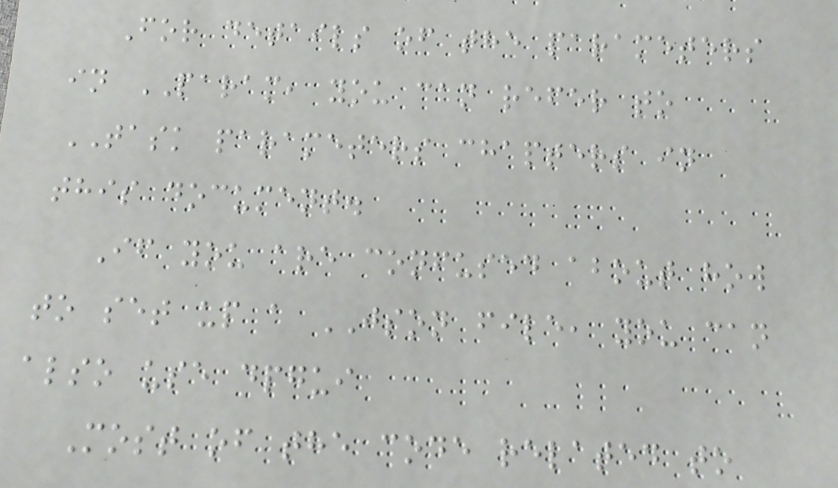For details of the parameters
in PARAM, you can refer to
TASK parameters chapters in
this document.
If you are confused about how
to set up a JSON file, you can
also use dpgui
Most of the code related to
